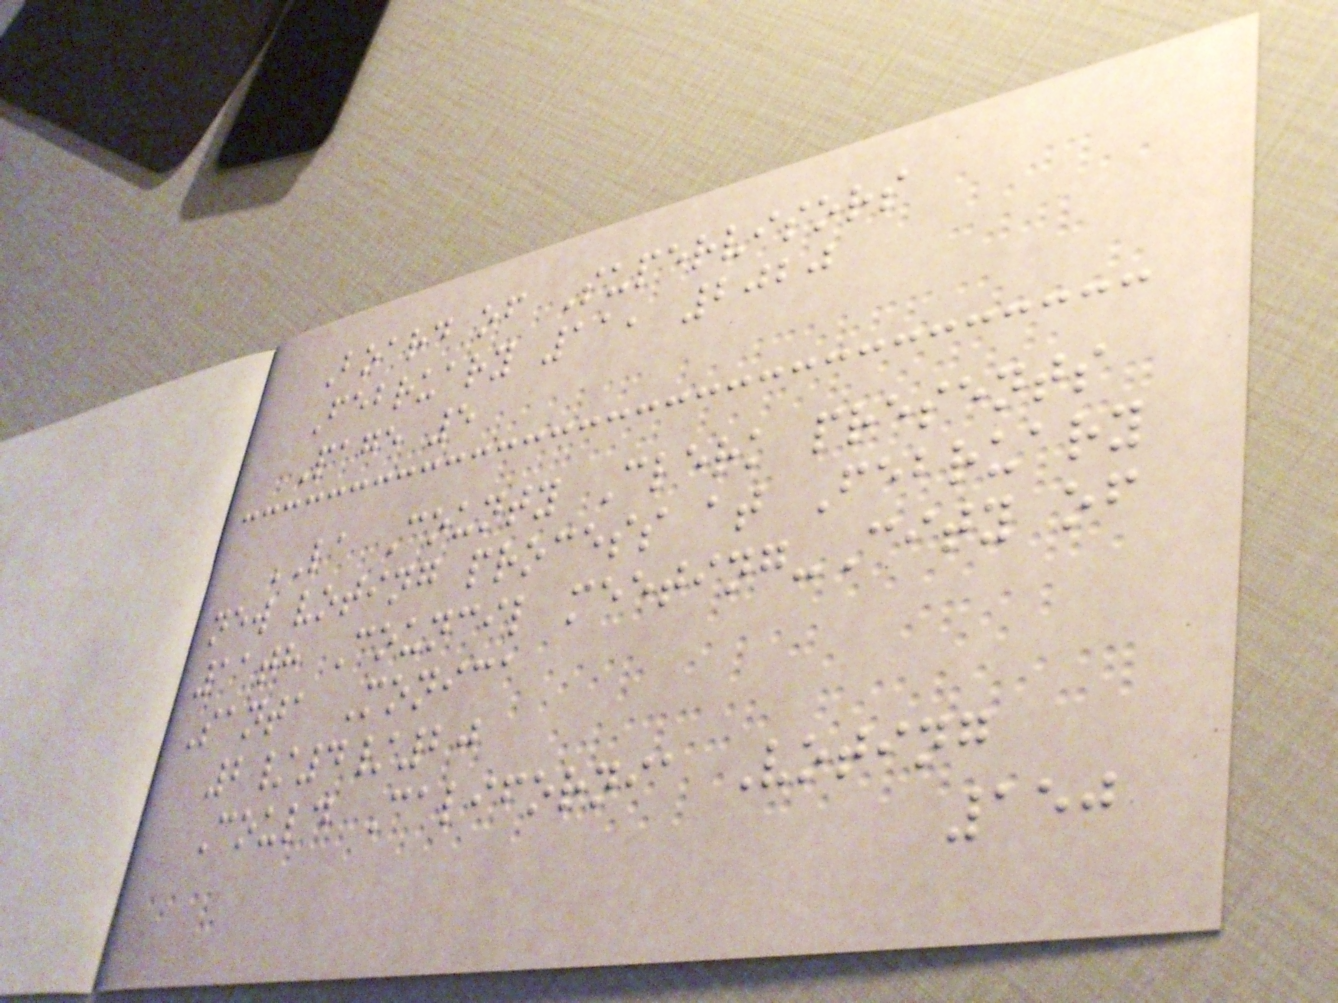Board of Supervisors
February 11, 2020
Page 5
LA County Clerk presents
new voting process at February
11th Council meeting-City of
Santa Monica
2/4/20
Could California Voting
150
